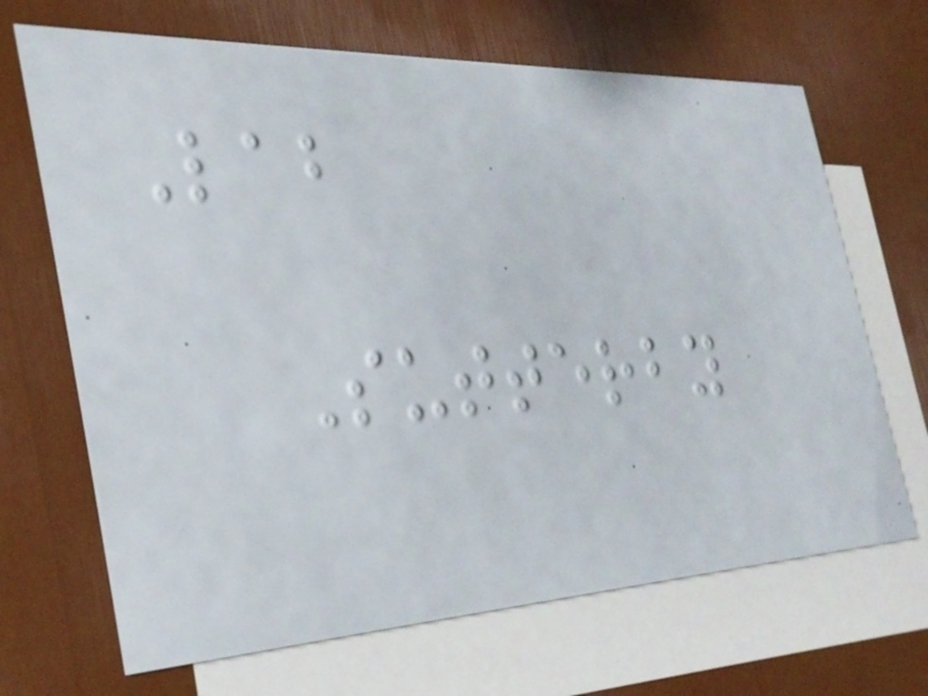Lab
Sutterby
